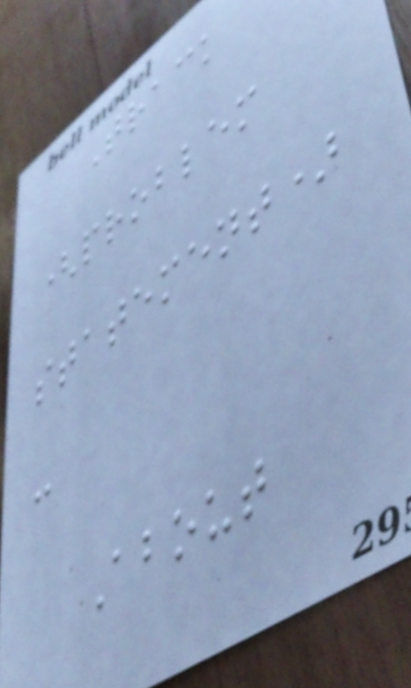Track
(problem
statement)
:
About
